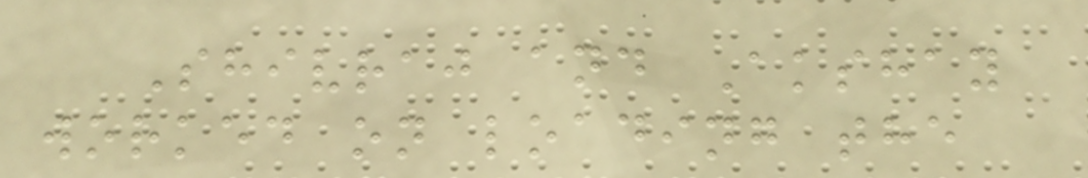Shivraj and Akshay
worked on loading the
